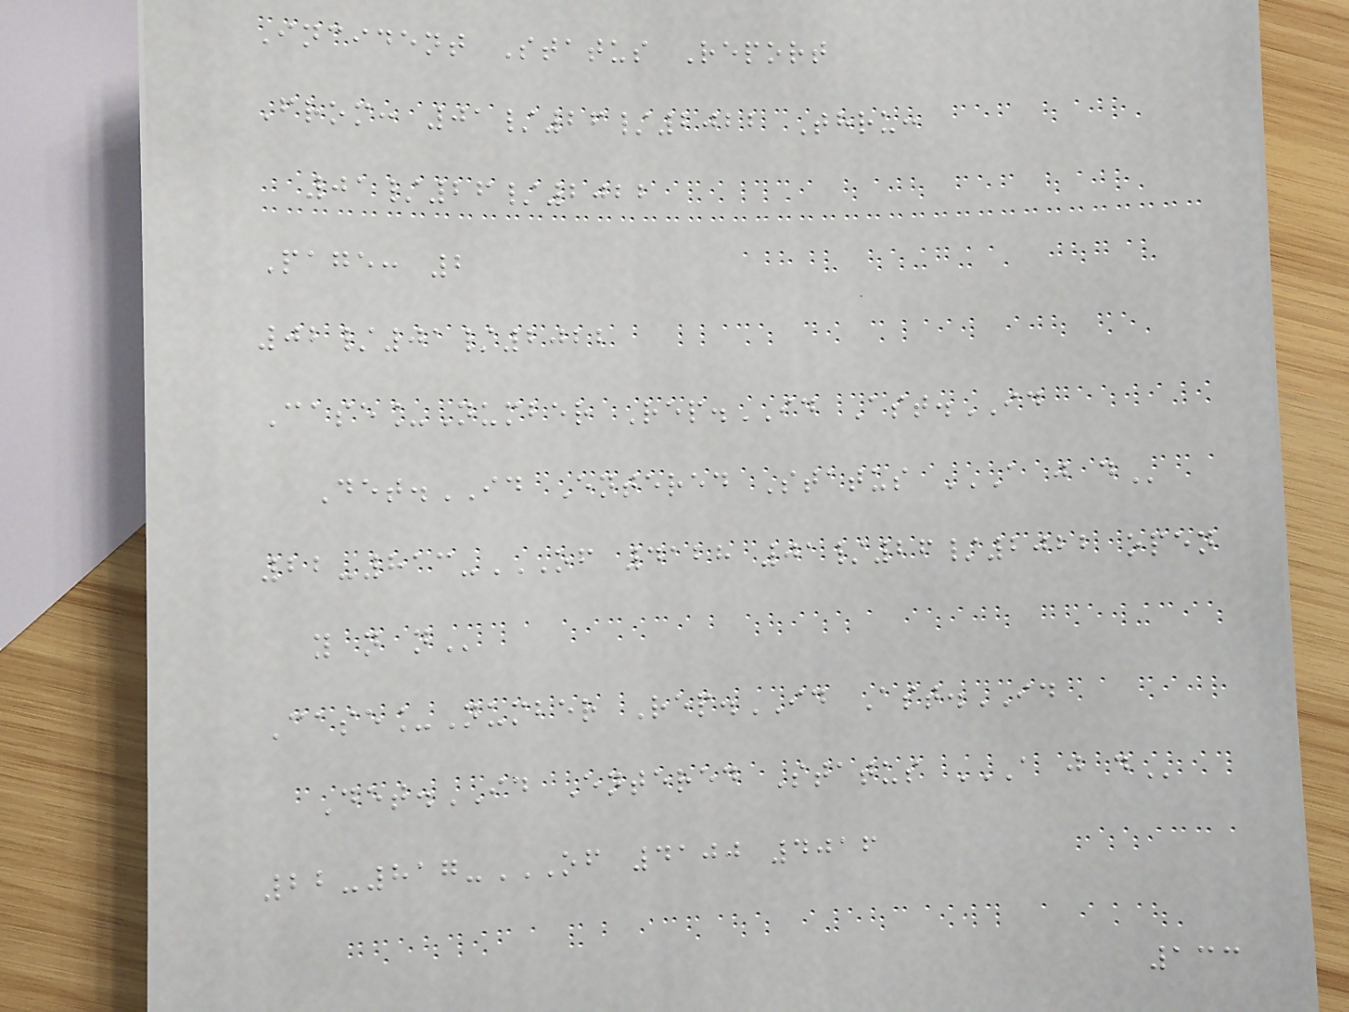Incident Status Report
From: 01/26/2022 Thru:
01/26/2022
Page: 2
02/01/2022
Case_Number Rep.ID Ast.ID
Det.ID Entered Status A J D
22-813-OF 4128 01/26/2022 OPEN
Y N N
Case_Number Rep.ID Ast.ID
Det.ID Entered Status A J D
22-817-OF 4100 4016
133
